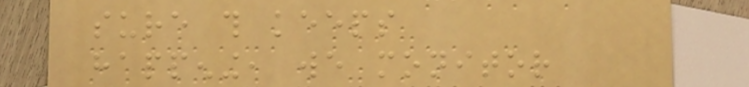sure this keeps
happening, we monitor
